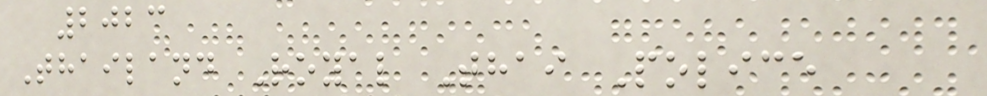2023
Thailand Royal Thai Police
